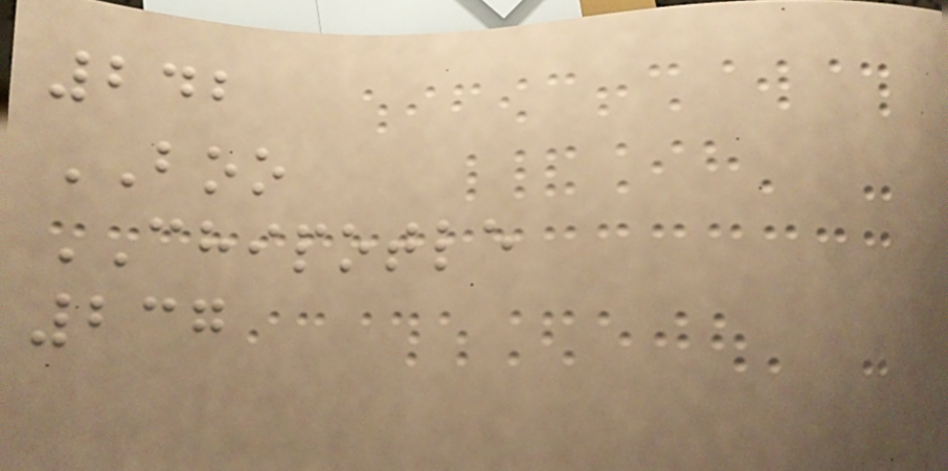242
BOO
CHIPOTLE
237
